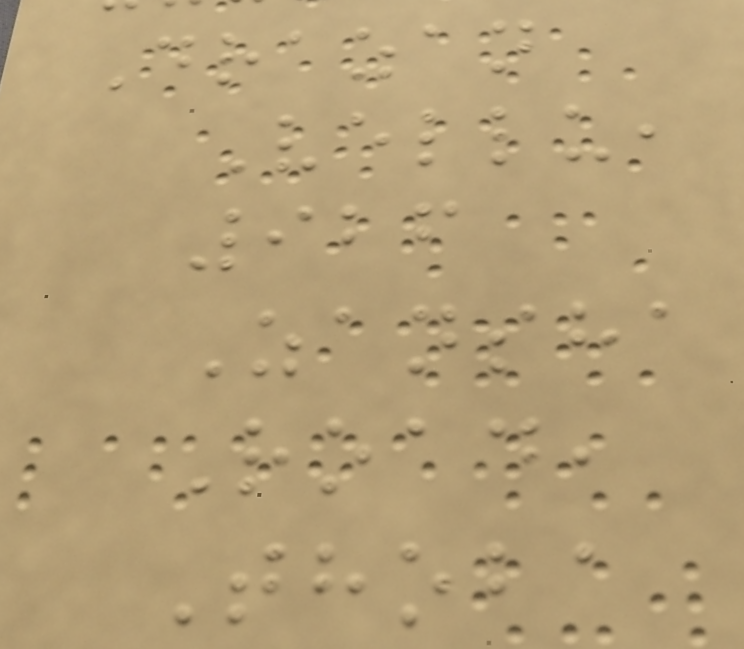Drazan
Vellu,
926
Zansha
Road,
Thoba
